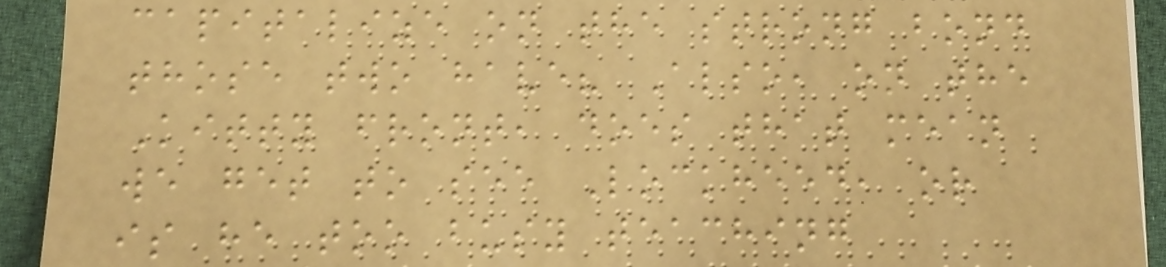capitalize on the strong bond
those two have? Also, on the
Kitty front, does that mean
we get to see Lockheed, or
is he too busy teaching
